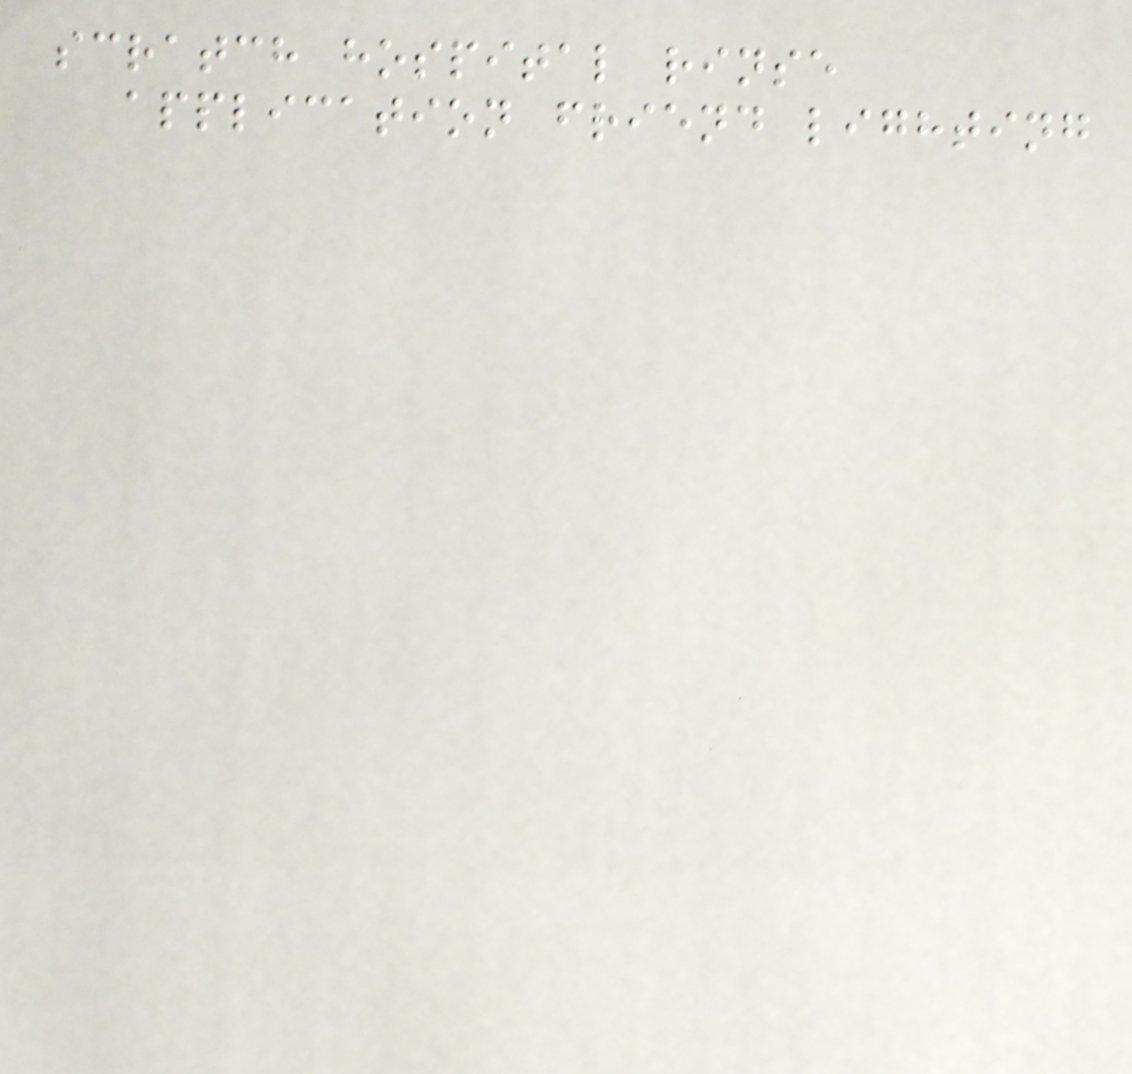scratch hospital rinse
application friend lighting
